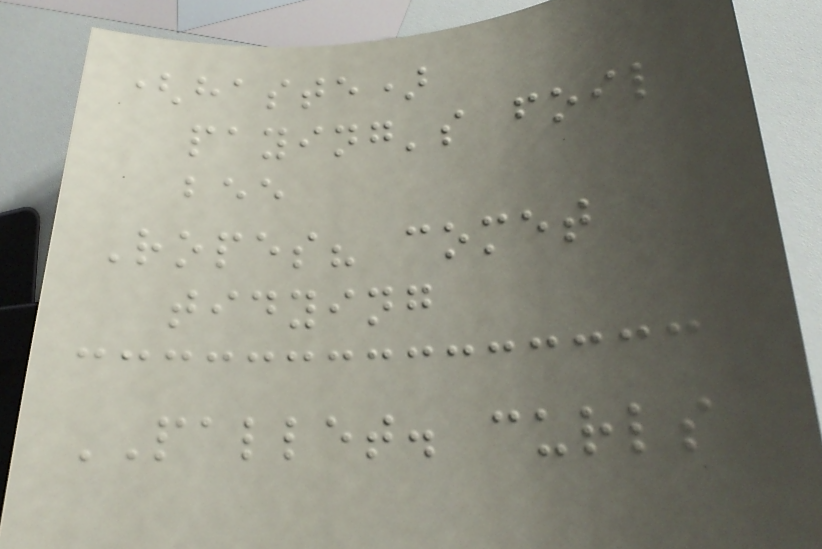(haste)
paying's foil
bee
Ropes? comet
tidying
PALLET. curls
